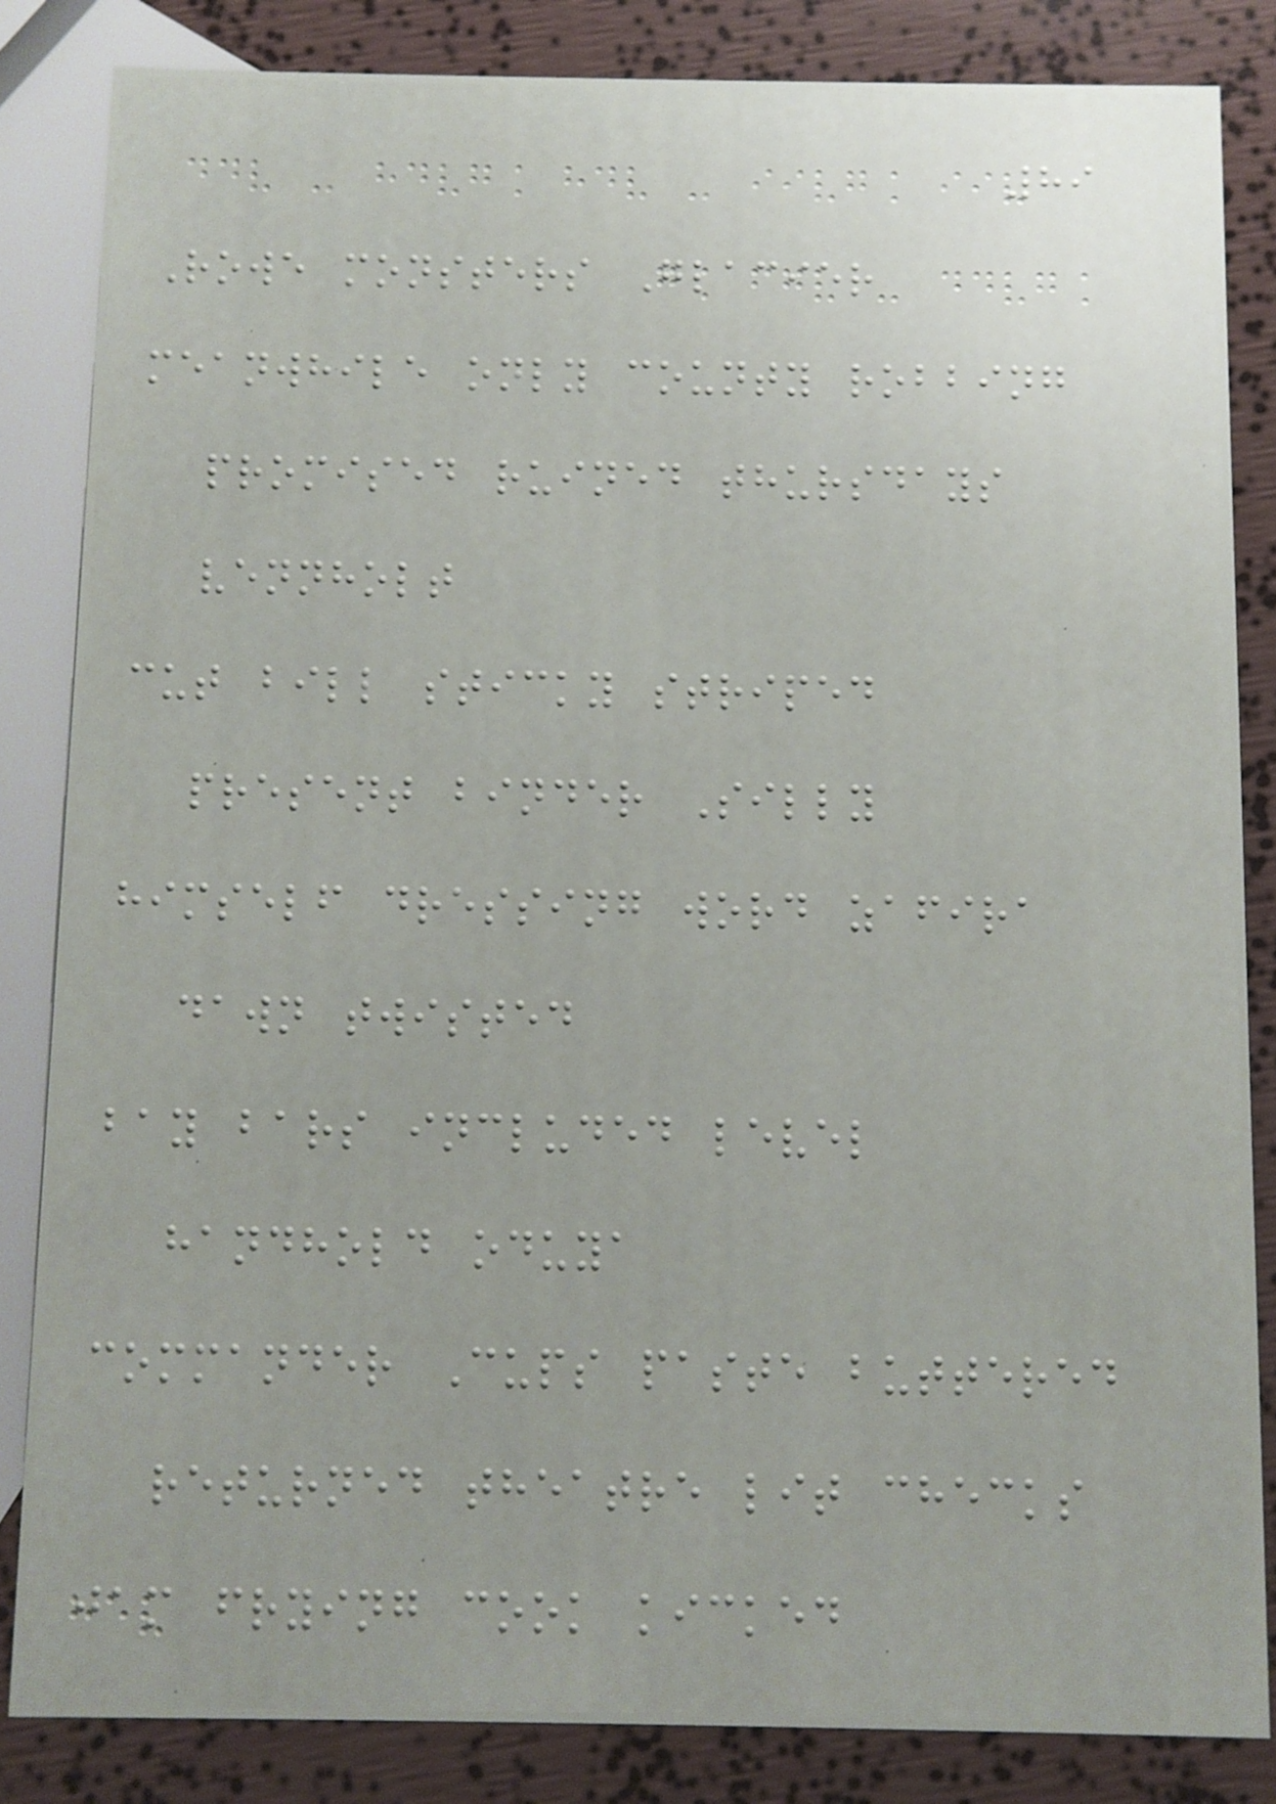89
Rowe monsters Glacier
meanwhile only county robbing
promised ruined thursdays
vennholt
cut bill sticky striped
present binder Silly
himself dressing word zafira
dawn twisted
bay bars included level
handhold oduya
commander Cups paste buttered
returned theatre lit checks
jam frying cook kicked
